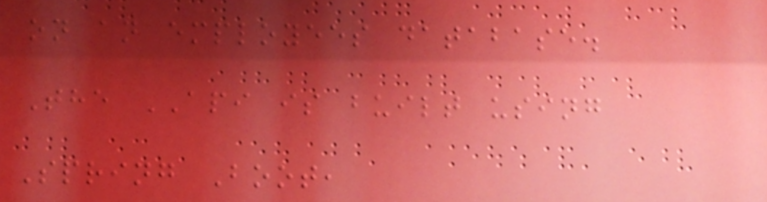on an employees database.
The API is built using
Spring Boot,
